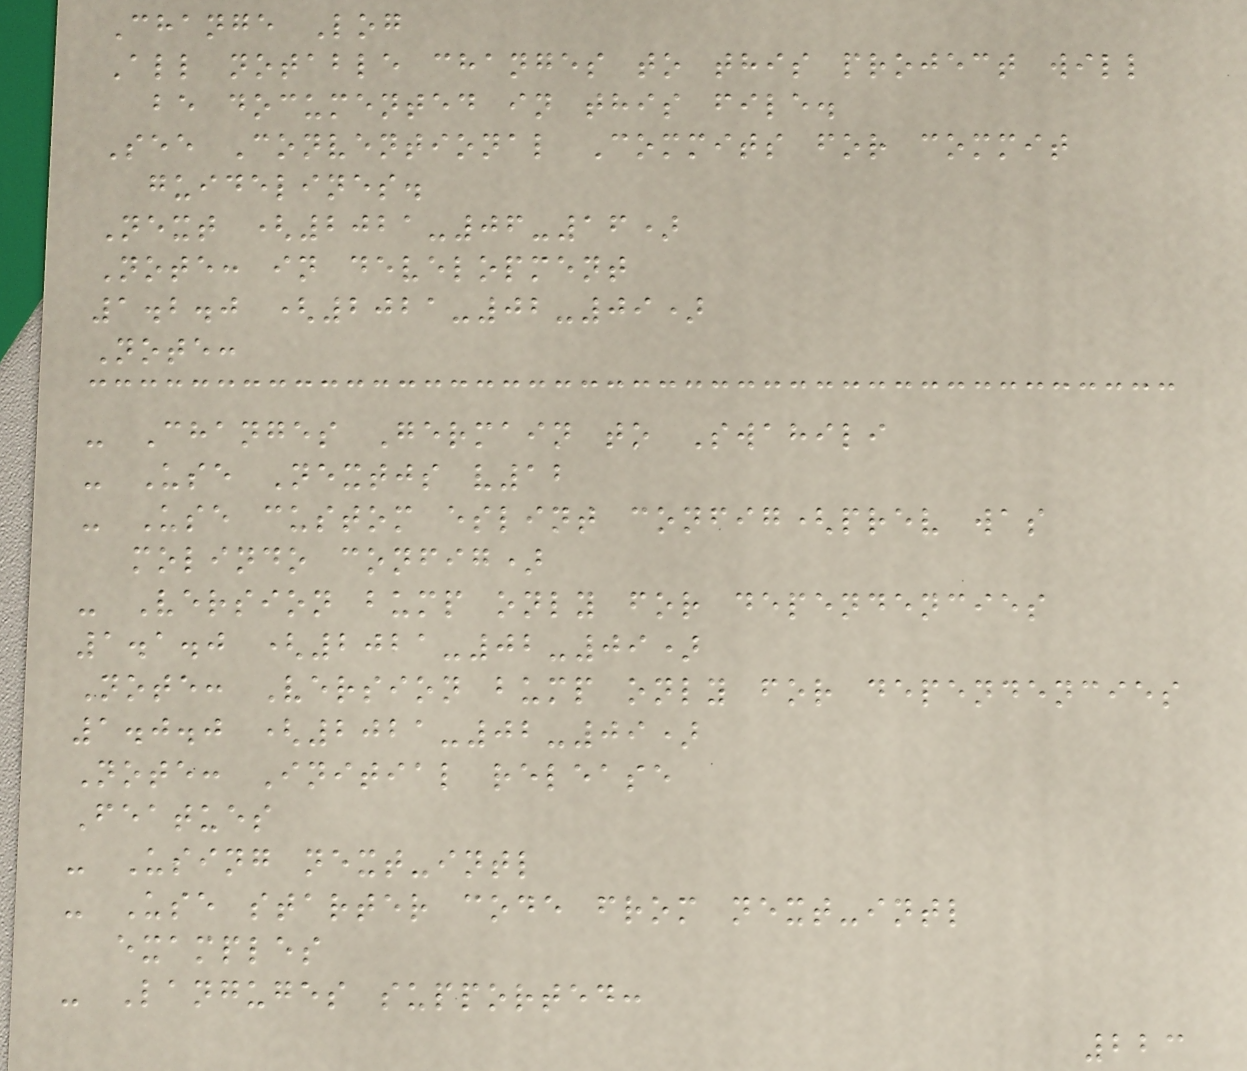Change Log
All notable changes to this project will
be documented in this file.
See Conventional Commits for commit
guidelines.
Next (2021-06-16)
Note: in development
1.2.0 (2021-02-09)
Note:
- Changes Germain to Swahili
- Use Nextjs v12
- Use custom eslint config(prev was
molindo config)
- Version bump only for dependencies
1.1.0 (2021-02-09)
Note: Version bump only for dependencies
1.0.0 (2021-02-09)
Note: Initial release
Featues
- Using next-intl
- Use starter code from next-intl
examples
- Languges supported:
223
